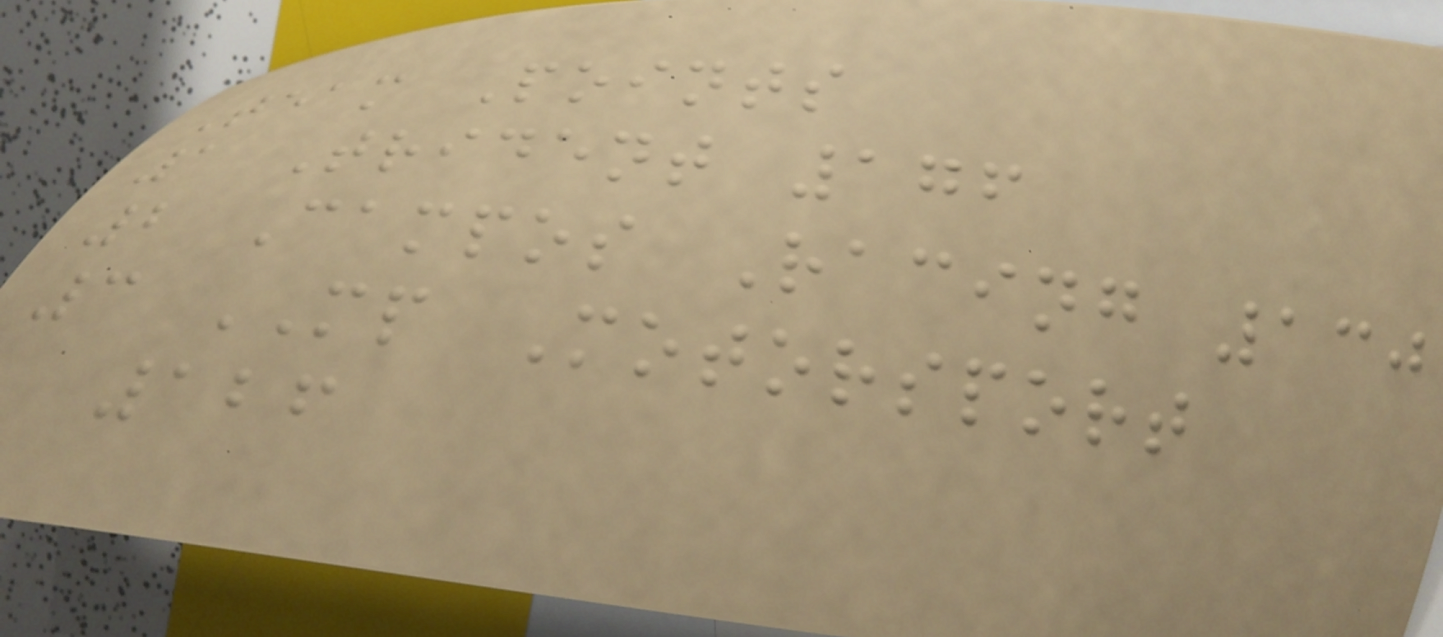Team Points
1 Trident 176
2 Campos Racing 130
3 MP Motorsport
126
